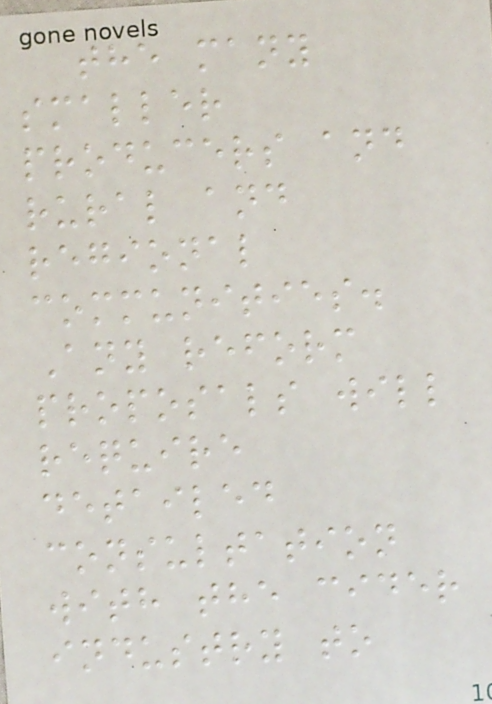the many
smaller
producers and
rural and
regional
communities.
Any reform
proposals will
require
detailed
consultation
with the cider
industry to
